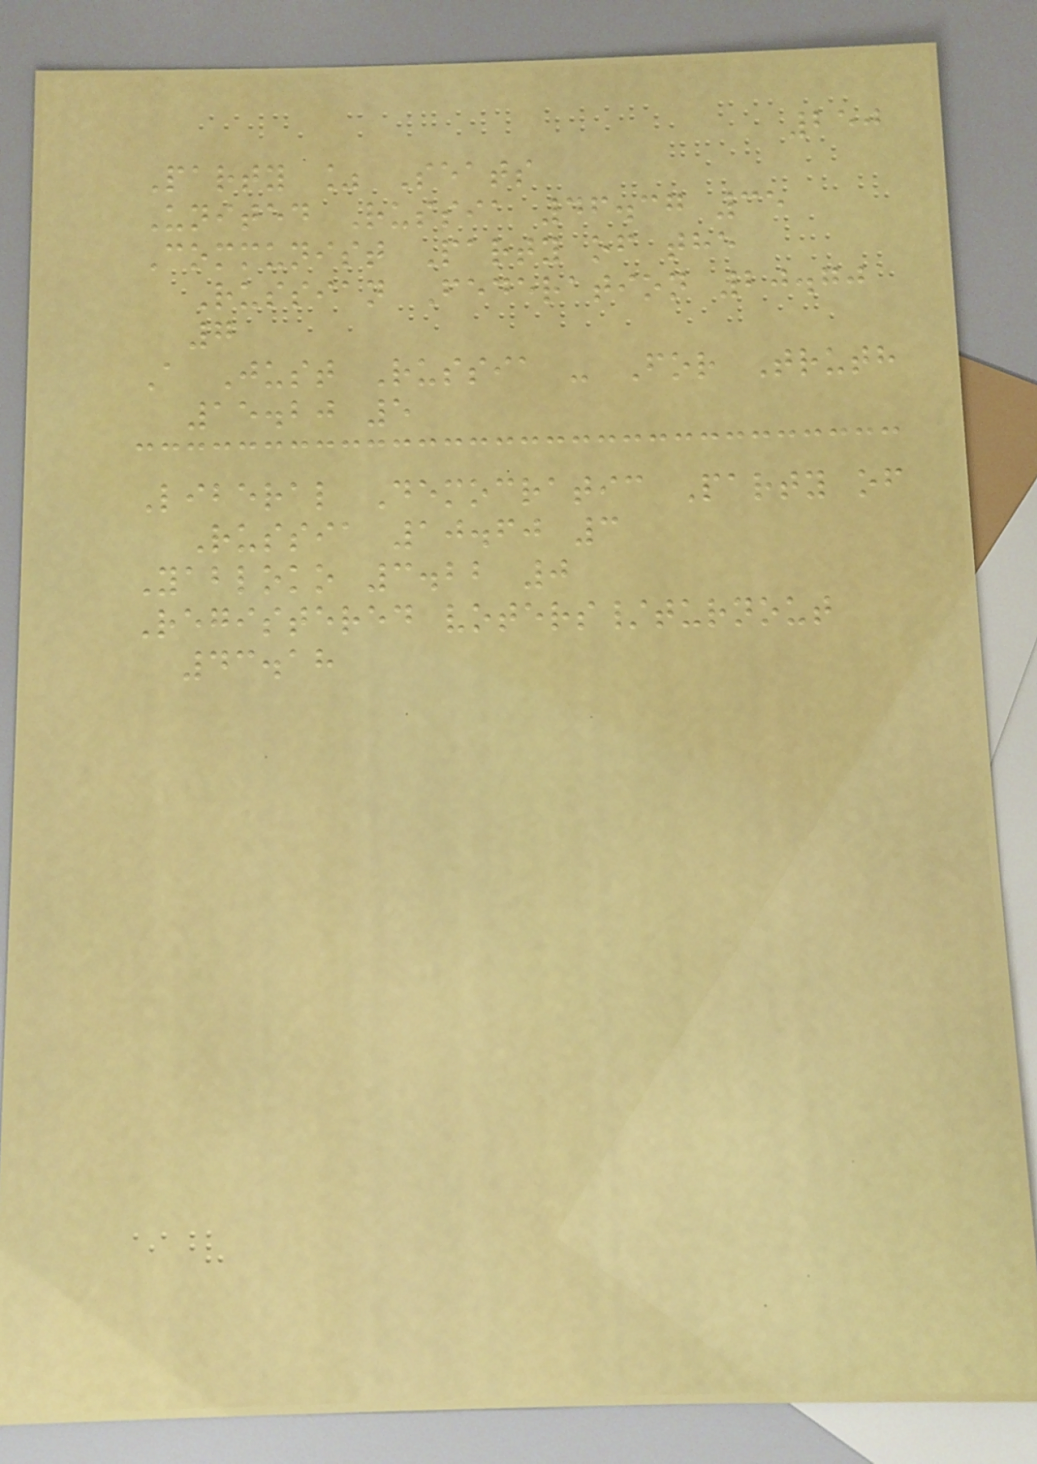250
Party % Seats
United Russia 46.37 35
Communist Party of the
Russian Federation 20.70
7
A Just Russia - For Truth
15.20 5
Liberal Democratic Party of
Russia 10.60 3
Yabloko 3.22 0
Registered voters/turnout
43.18
